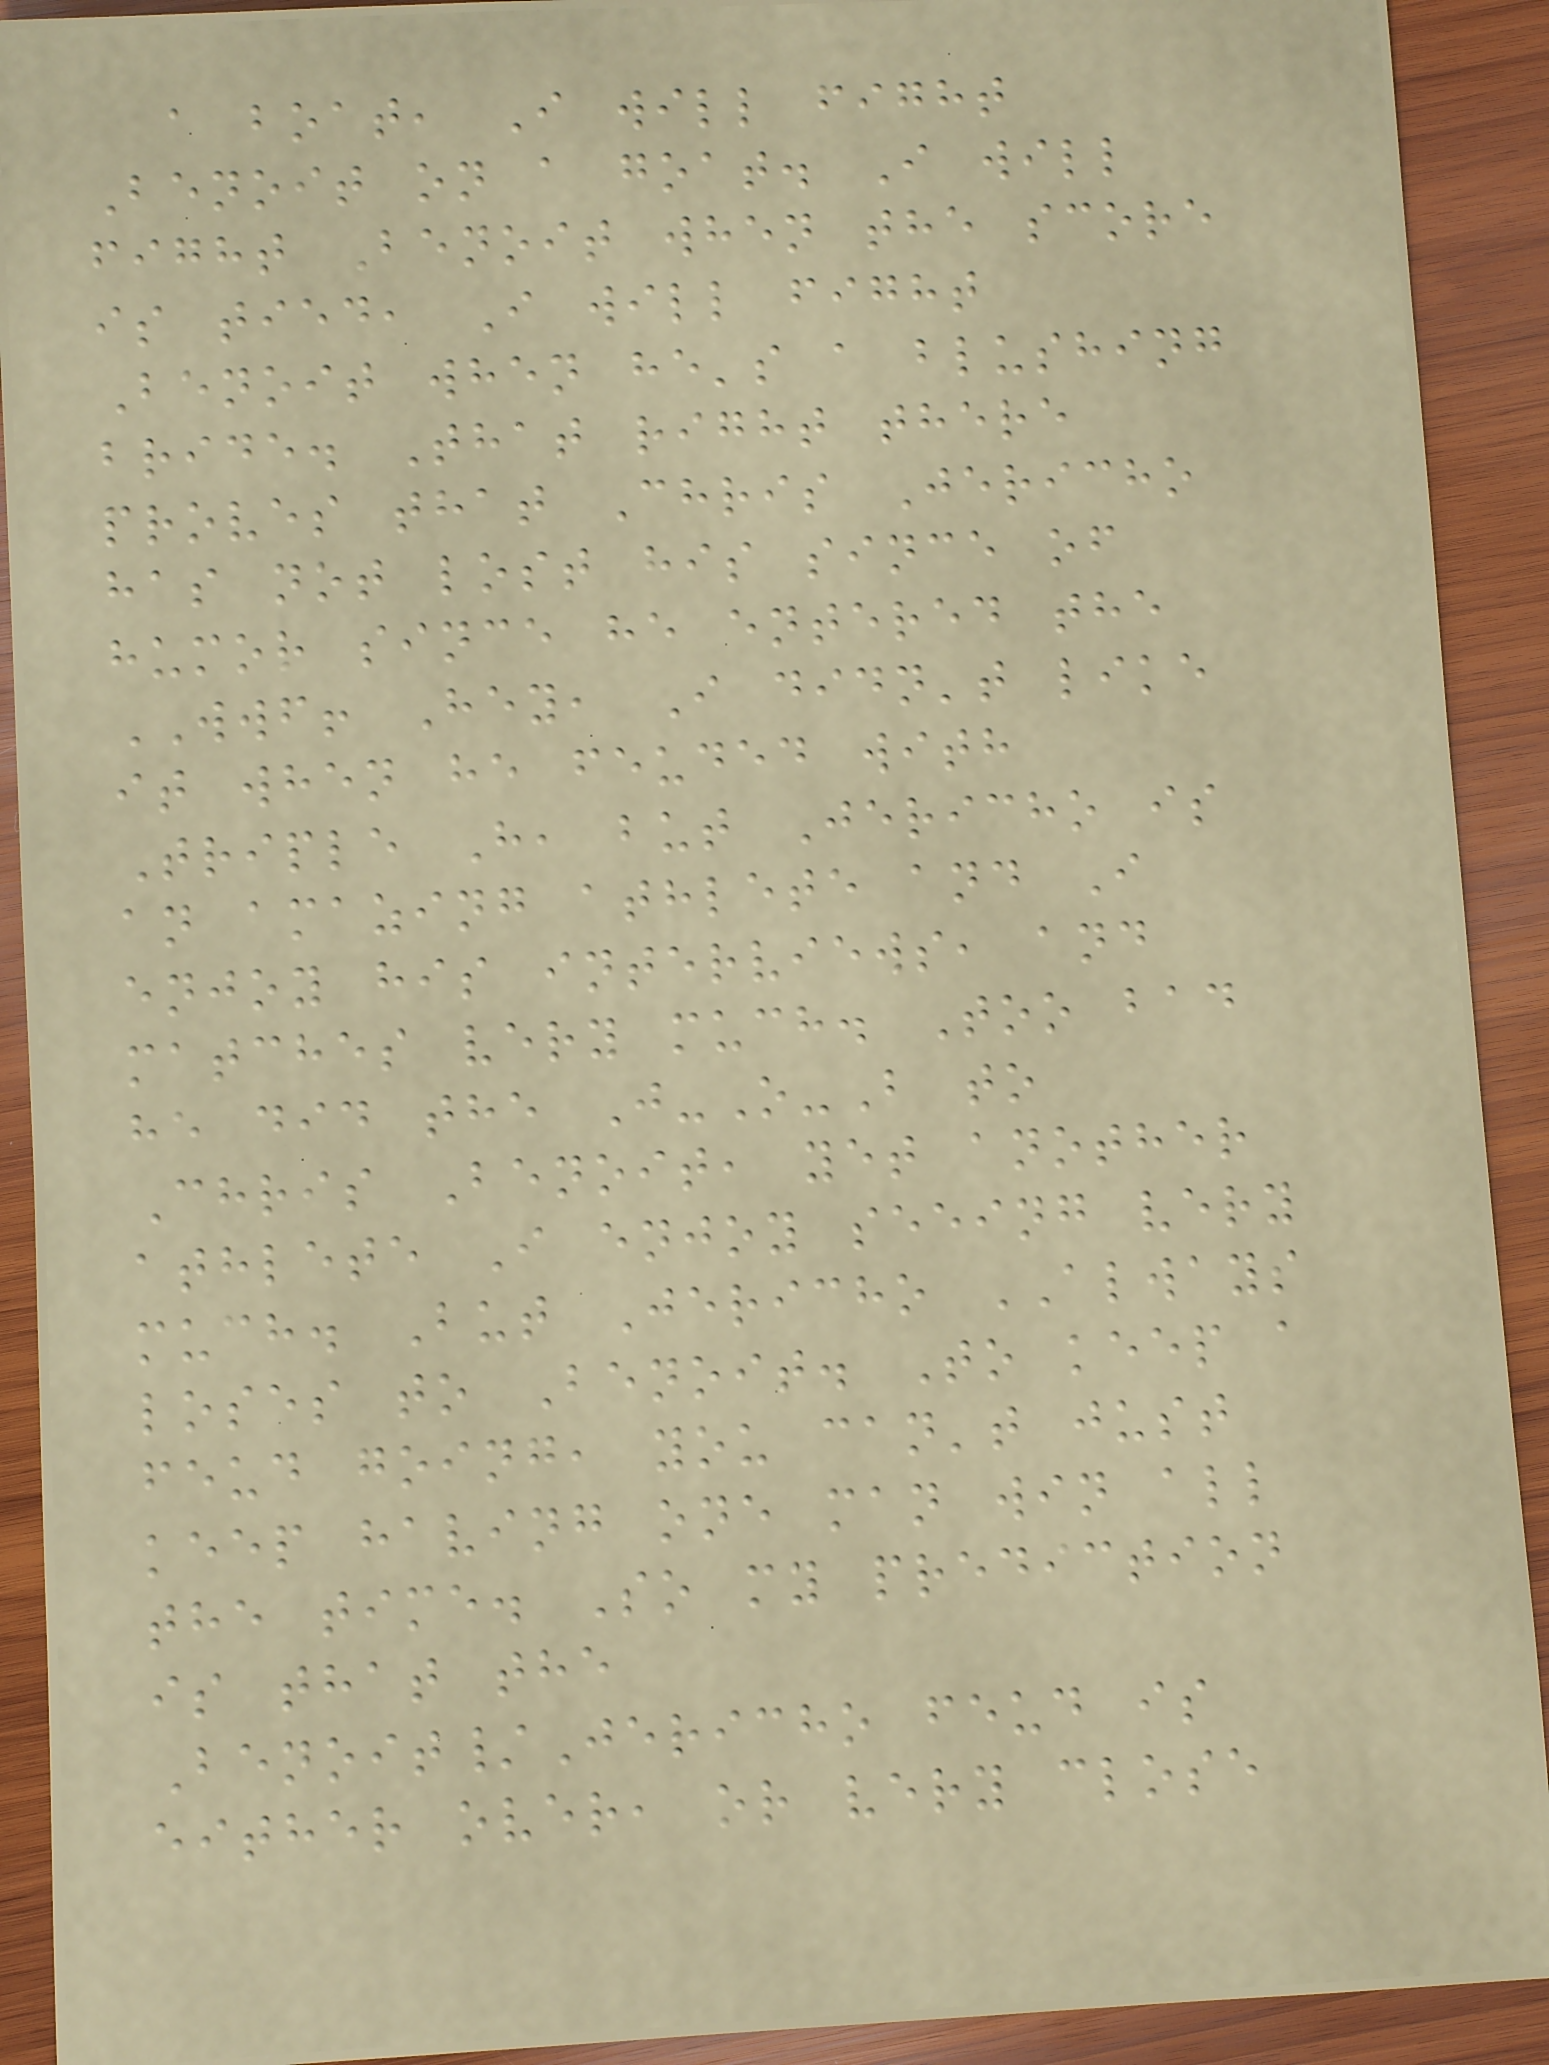a boat, I will fight
Benoit on a goat. I will
fight Benoit when the score
is tied, I will fight
Benoit when he's a blushing
bride. That right there
proves that Chris Jericho
has not lost his since of
humor since he entered the
WWF! Hey, I didn't like
it when he feuded with
Triple H, but Jericho is
an amazing athlete and I
enjoy his interviews, and
matches very much. Too bad
he did the J-O-B to
Chris Benoit, yet another
athlete I enjoy seeing very
much. But Jericho ALWAYS
loses to Benoit. To keep a
feud going, you can't just
keep having one man win all
the time. So my prediction
is that the
Benoit/Jericho feud is
either over, or very close
